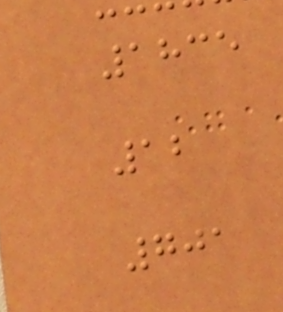1835
12
701
